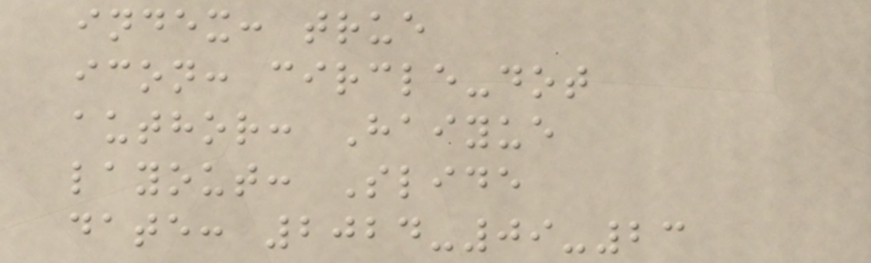index: true
icon: circle-dot
author: Haiyue
layout: Slide
date: 2024-09-23
